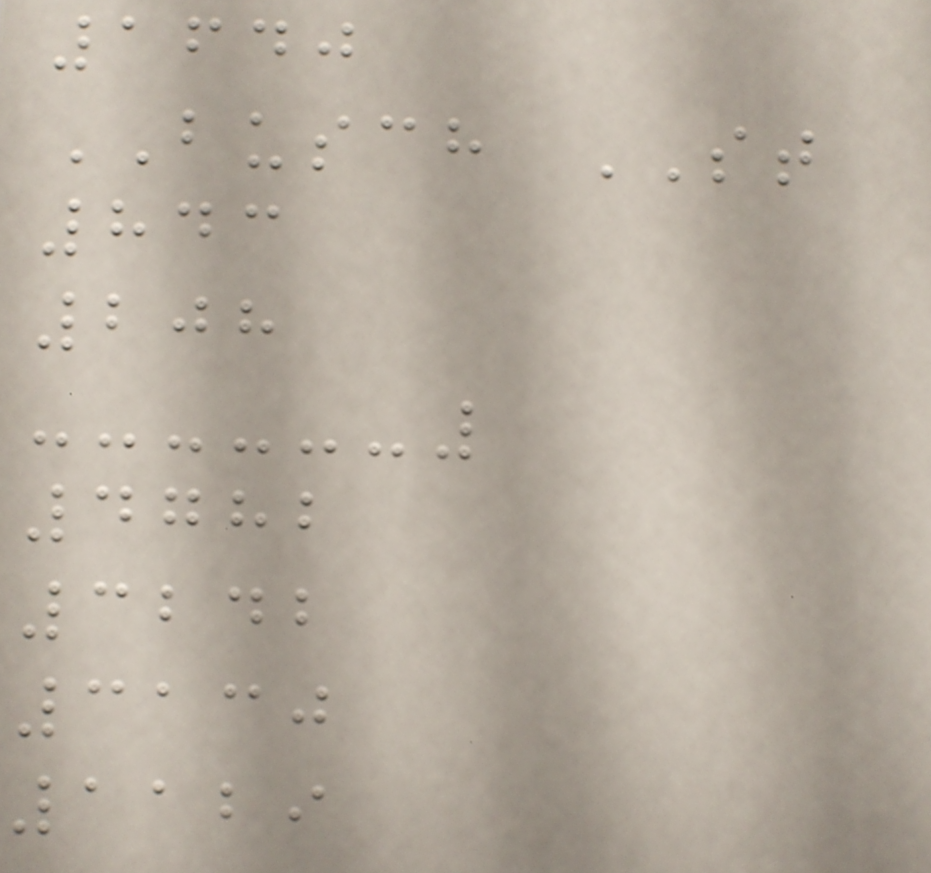1640
BUSCH ST
843
208
4782
3242
3130
1129
